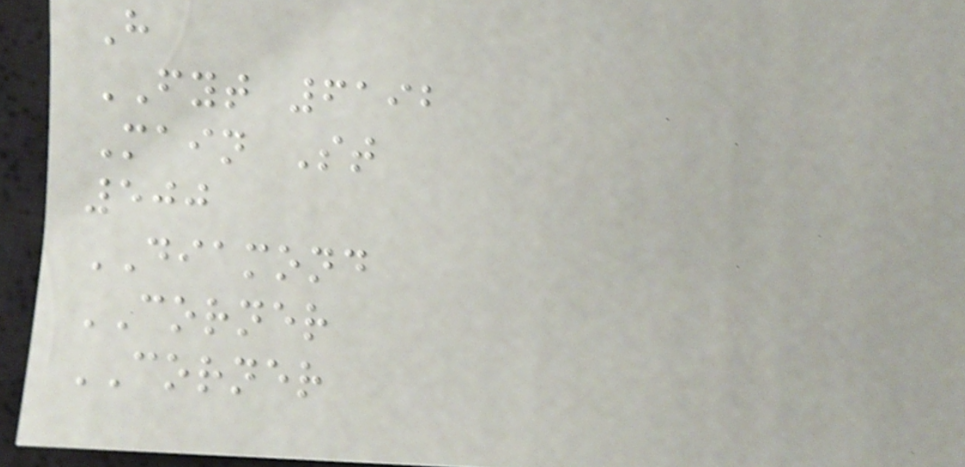H
FYT 6192
Main St
500
DIAMOND
CORNER
CORNER
